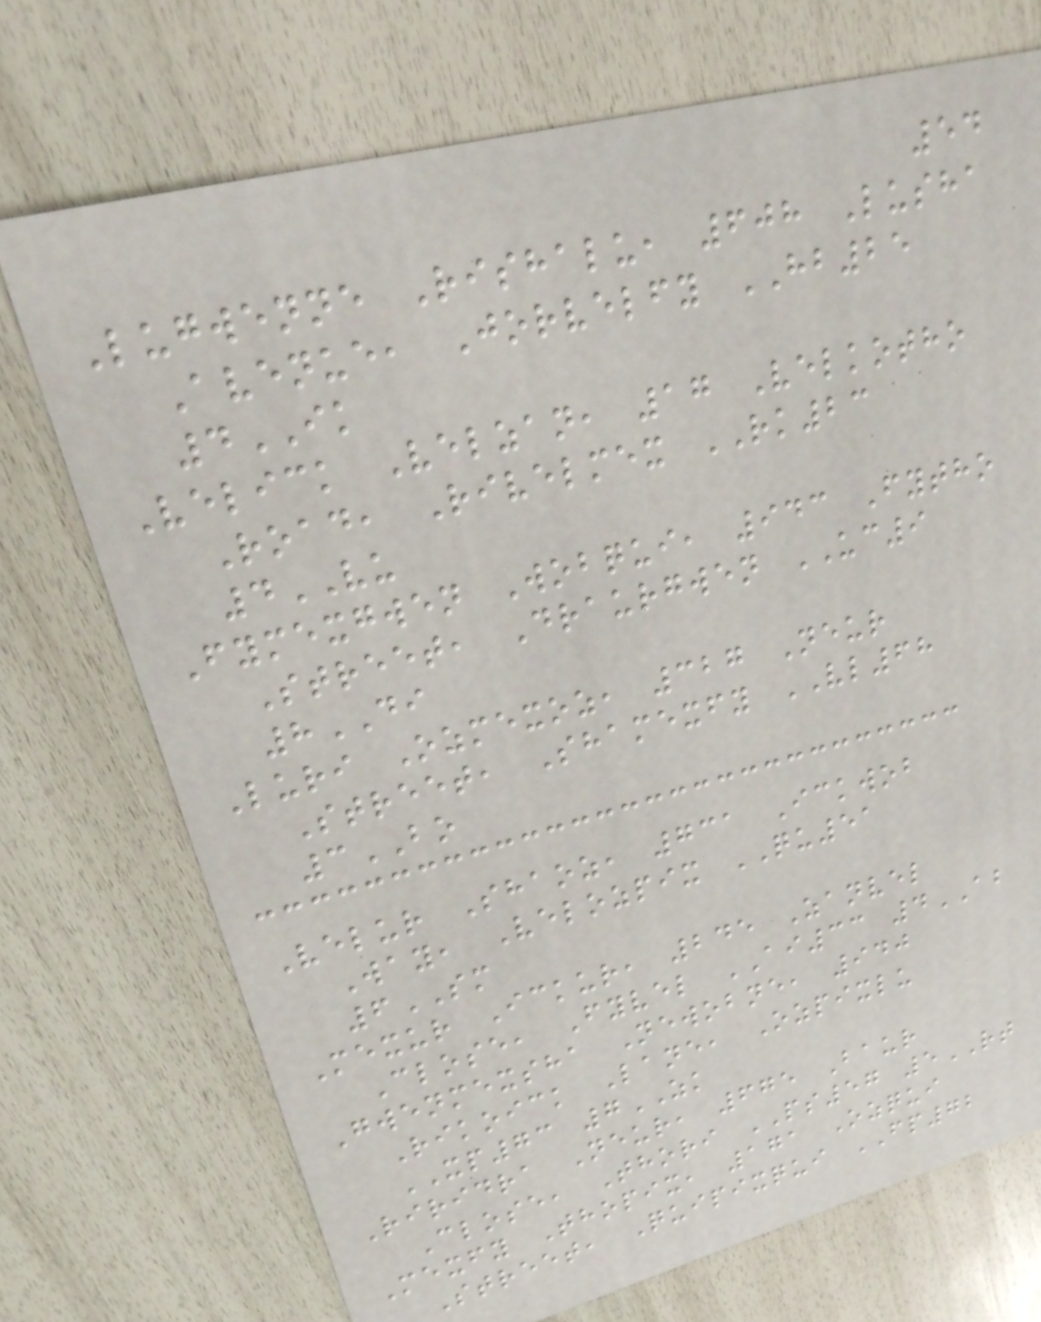54
Lugwenne Rishalu, 608 Lusha
Avenue, Jorvelfy HB25
4IK
Velick Velzan, 17 Velkotho
Road, Rivelmex RK23
4VU
Fymexgwen Wobqui, 943 Fytho
Street, Draurgwen UC9
8DI
Luri Ozmexoz, 327 Neur
Street, Shamexfy VL68
3BO
Velur Shaoz, 731 Ickwob
Way, Velozpix QU51
6SM
Mexur Ickur, 245 Zanvel
Close, Fyvel AI33 4AB
Gwenmexsha Newobne, 940
Rikoick Lane, Ozpixlu
XP73 7ZK
Riridra Neur, 675 Baur
Close, Thori PS57 5RT
Mexfy Thopix, 171 Ozqui
Street, Quipixqui FP72
